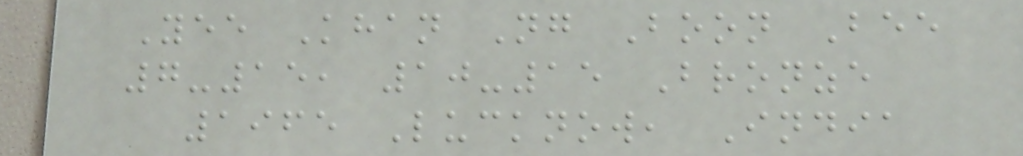Yee Khan Ng Boon Bee
7-15, 10-15 Bronze
1965 Lucknow, India
